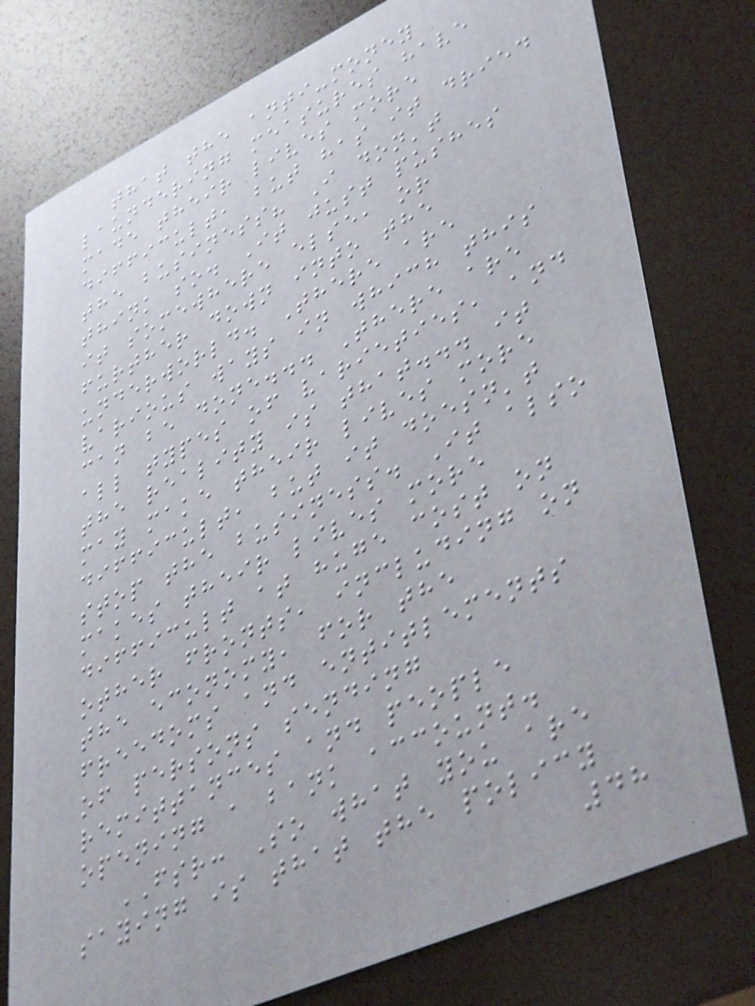that the anti-money
laundering measures have
made their lives more
difficult, but has it dried
the business? I don't
think so. It just pushes
it somewhere else, or
further down into the
underworld. There are
various ways in which this
can be done... There are
all types of varieties, and
the reality is that... it
may make their lives more
difficult, but it doesn't
stop the business. It also
makes their lives more
difficult at huge cost on
other fronts, including on
the economy, for the
freedoms and entitlements
of persons sending
remittances and people
opening a bank account.
FSR: So what you are
saying is that the policy
48
